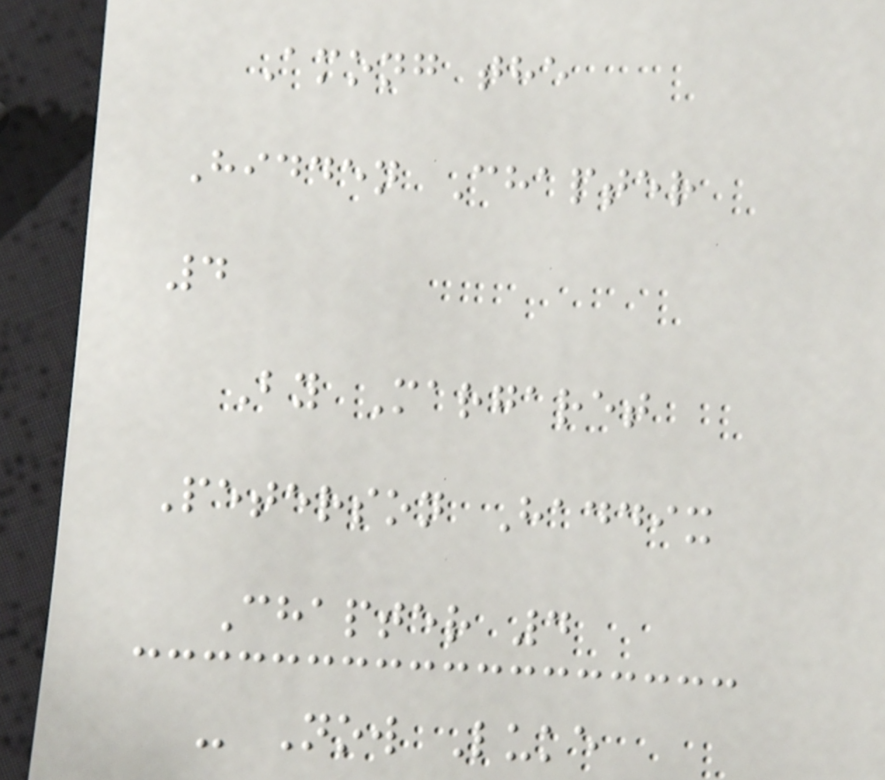Among the
Hidden Chapter
4
By Margaret
Peterson Haddix
Chapter 4
- Now Luke
